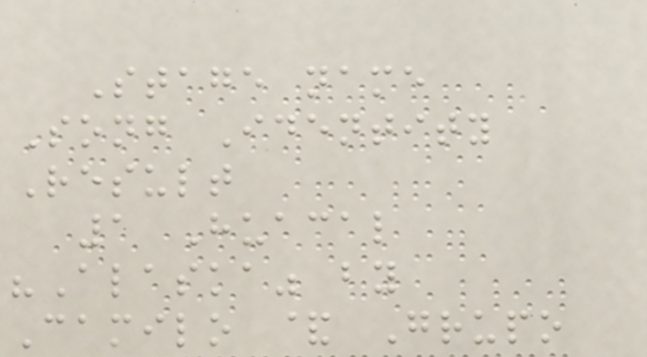Stage name
Song Identity
Result
1 Huacal
"Alaska" by
Camilo & Grupo
